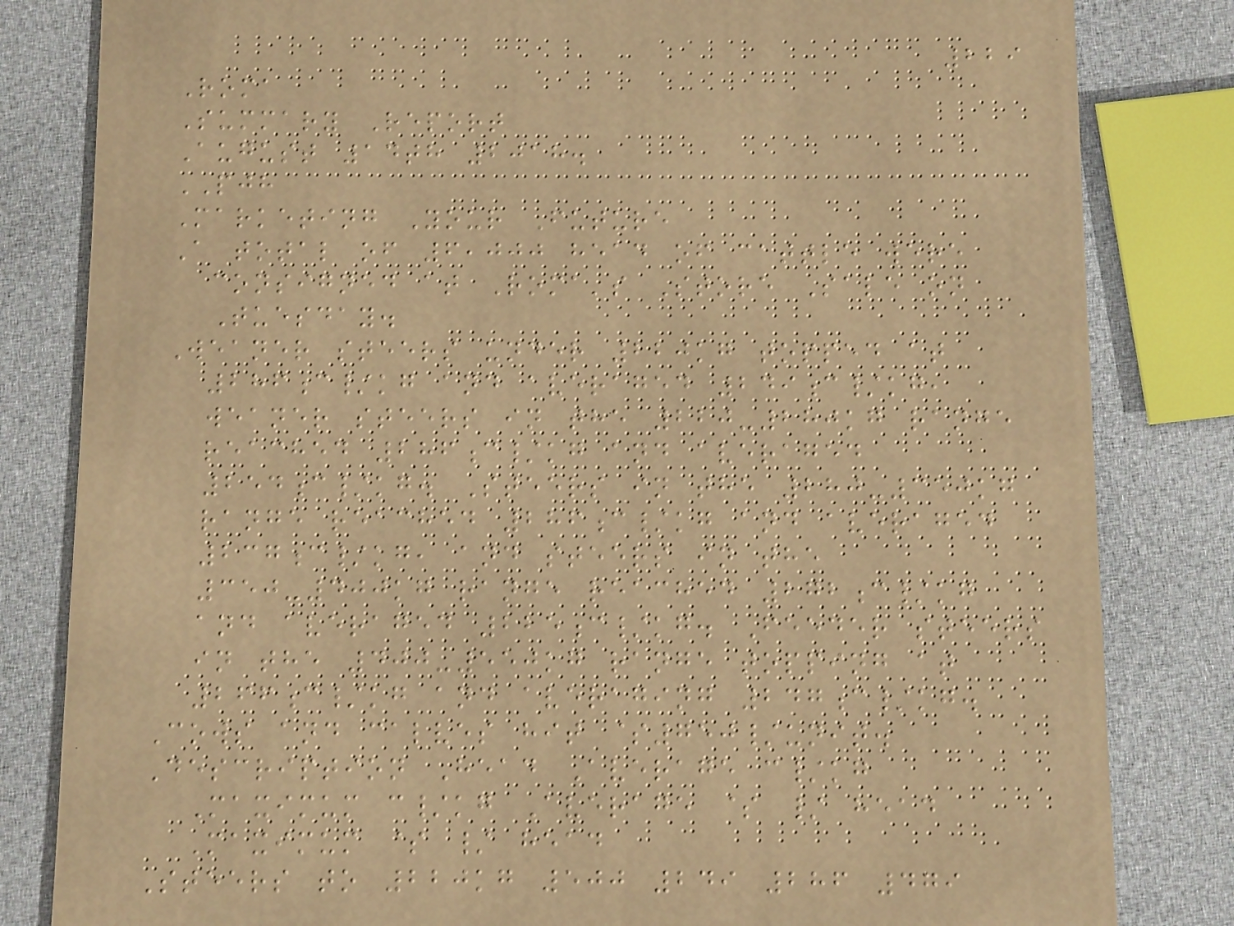229
Roma
Summary Report
August 14th 2018.
PJH
Marketing Your Future
A total of 6,000 head of cattle were
consigned at Roma's Store Sale on
Tuesday.
Weaner steers under 220kg topped at
286c/kg and averaged 249c/kg,
weaner steers in the 220-280kg range
reached 286c/kg and averaged
254c/kg. Steers in the 280-350kg
range reached 286c/kg and averaged
237c/kg, and steers in the
350-400kg range reached 272c/kg
and averaged 225c/kg. Feeder steers
in the 400-550kg range topping at
266c/kg and averaging 247c/kg.
Cows and calves hit $750/unit.
Description Head Average c/kg
Maximum c/kg Average $ / head
Maximum $ / head
Steers to 220kg 500 249 286 479
